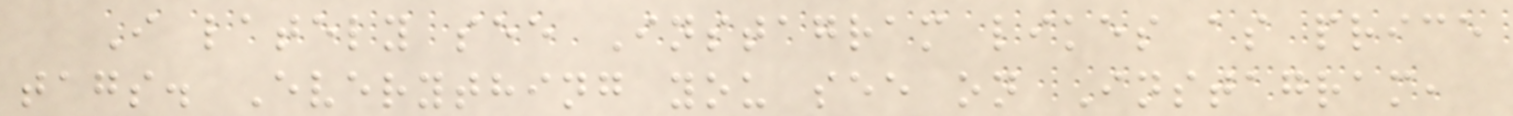I lately see Instagram likes as price
tags. Everything you see on Instagram,
